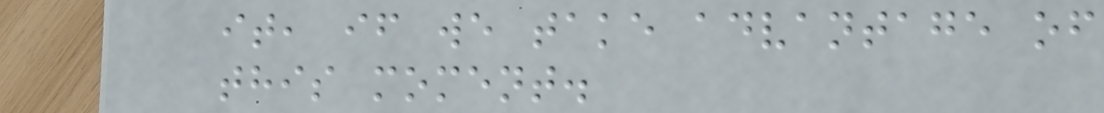it, if we take advantage of
this moment.
